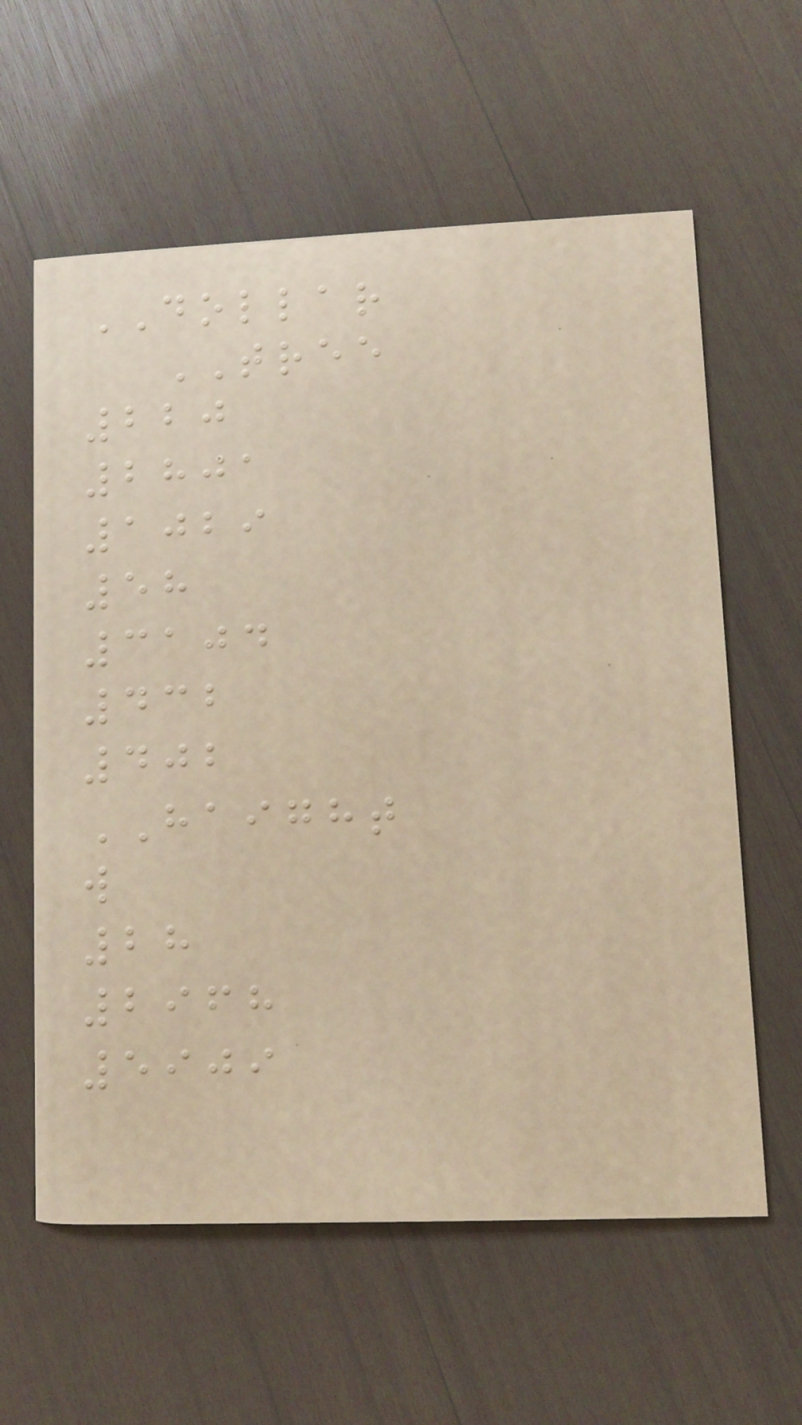DOLLAR
TREE
220
2801
1029
58
3104
432
402
HAIGHT
w
28
2968
5909
